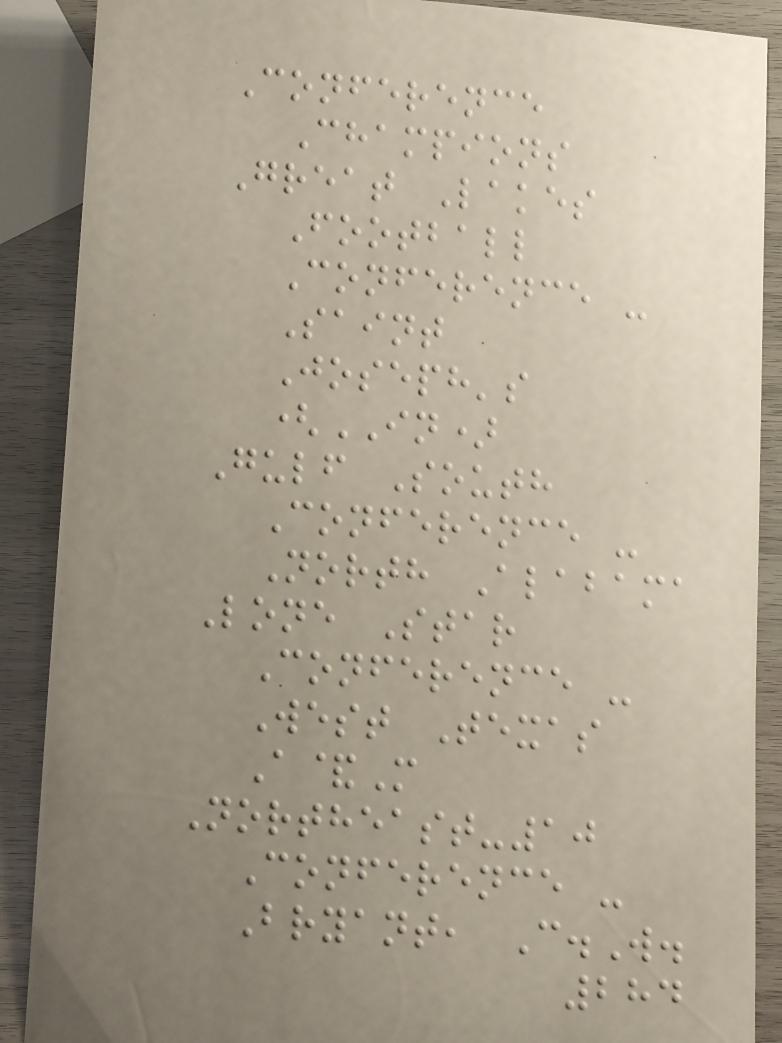Conference
Champions
Great Lakes
Football
Conference -
Saint
Joseph's
(IN)
Gulf South
Conference -
North Alabama
Lone Star
Conference -
West Texas
A&M
Northeast-10
Conference -
Bryant, C.W.
284
